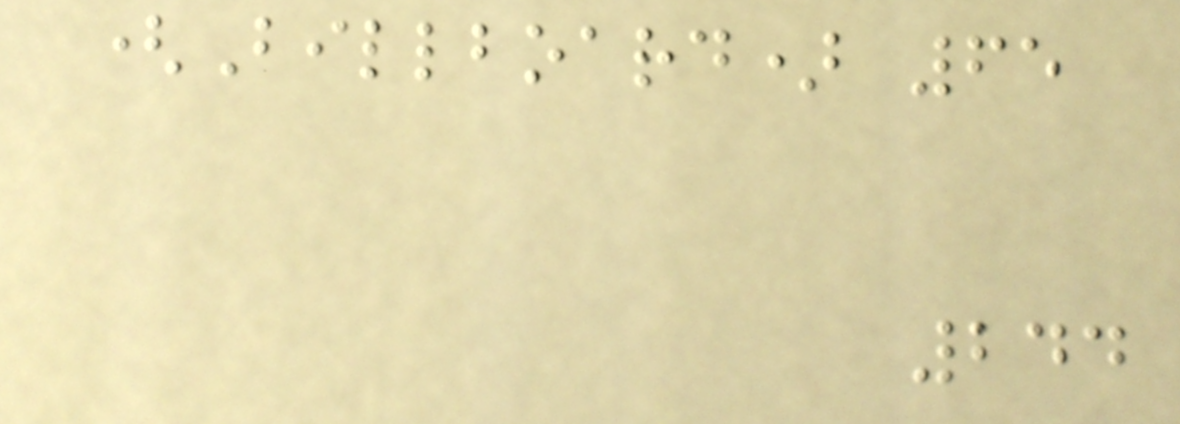(Billboard) 65
244
